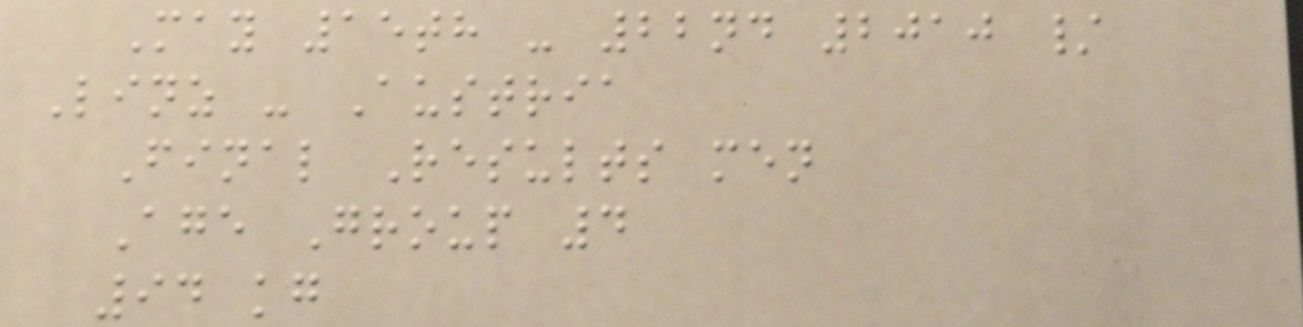May 15th - 22nd 2010 /
Linz - Austria
Final Results men
Age Group 4
94 kg
